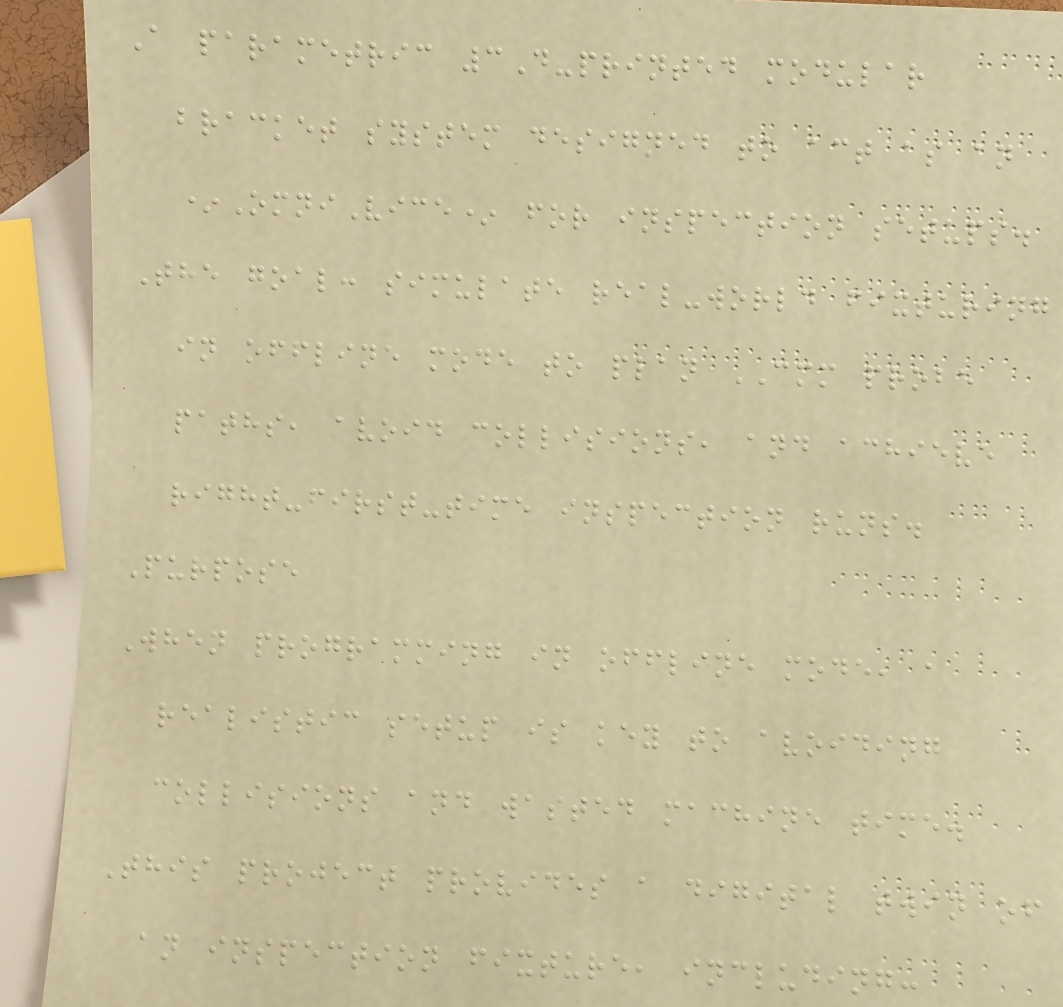A parametric 3D-printed modular
bracket system designed to act as an
*OmniVice* for inspection setups.
The goal: simulate real-world fixturing
in offline mode to plan CMM probe
paths, avoid collisions, and achieve
right-first-time inspection runs.
Purpose
When programming in offline mode, a
realistic setup is key to avoiding
collisions and wasted machine time.
This project provides a digital twin of
an inspection fixture, including:
